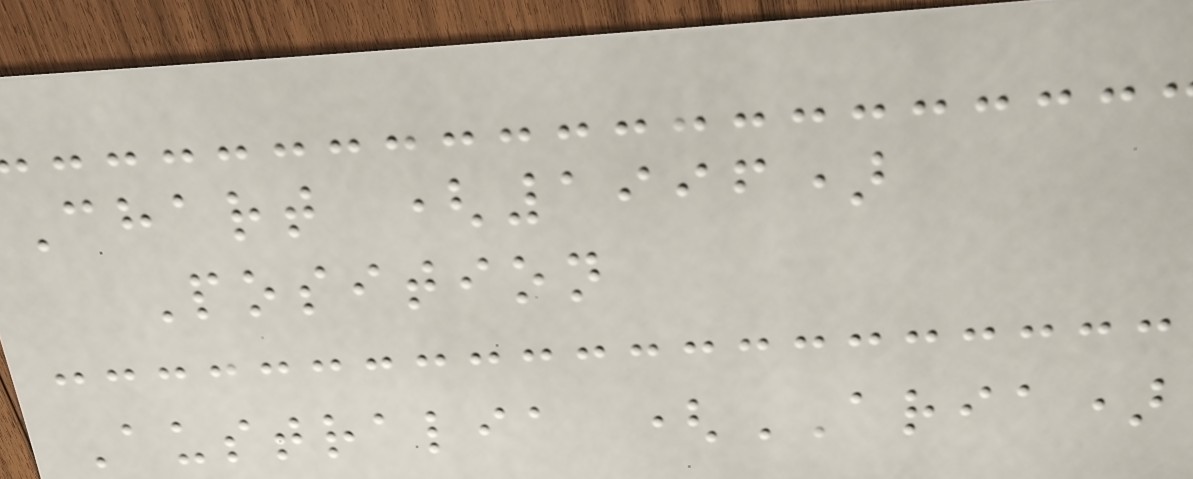Chart (1996)
Position
Australia (ARIA)
